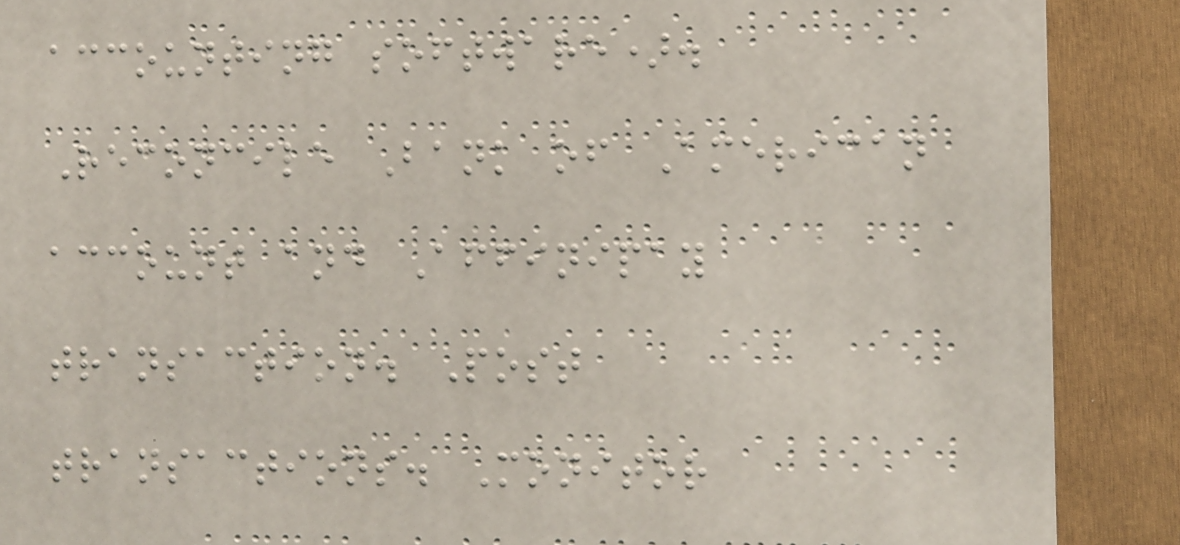accounting software).
Reconcile Bank of American
account and Affinipay
transaction. Post
transactions. Monitor
